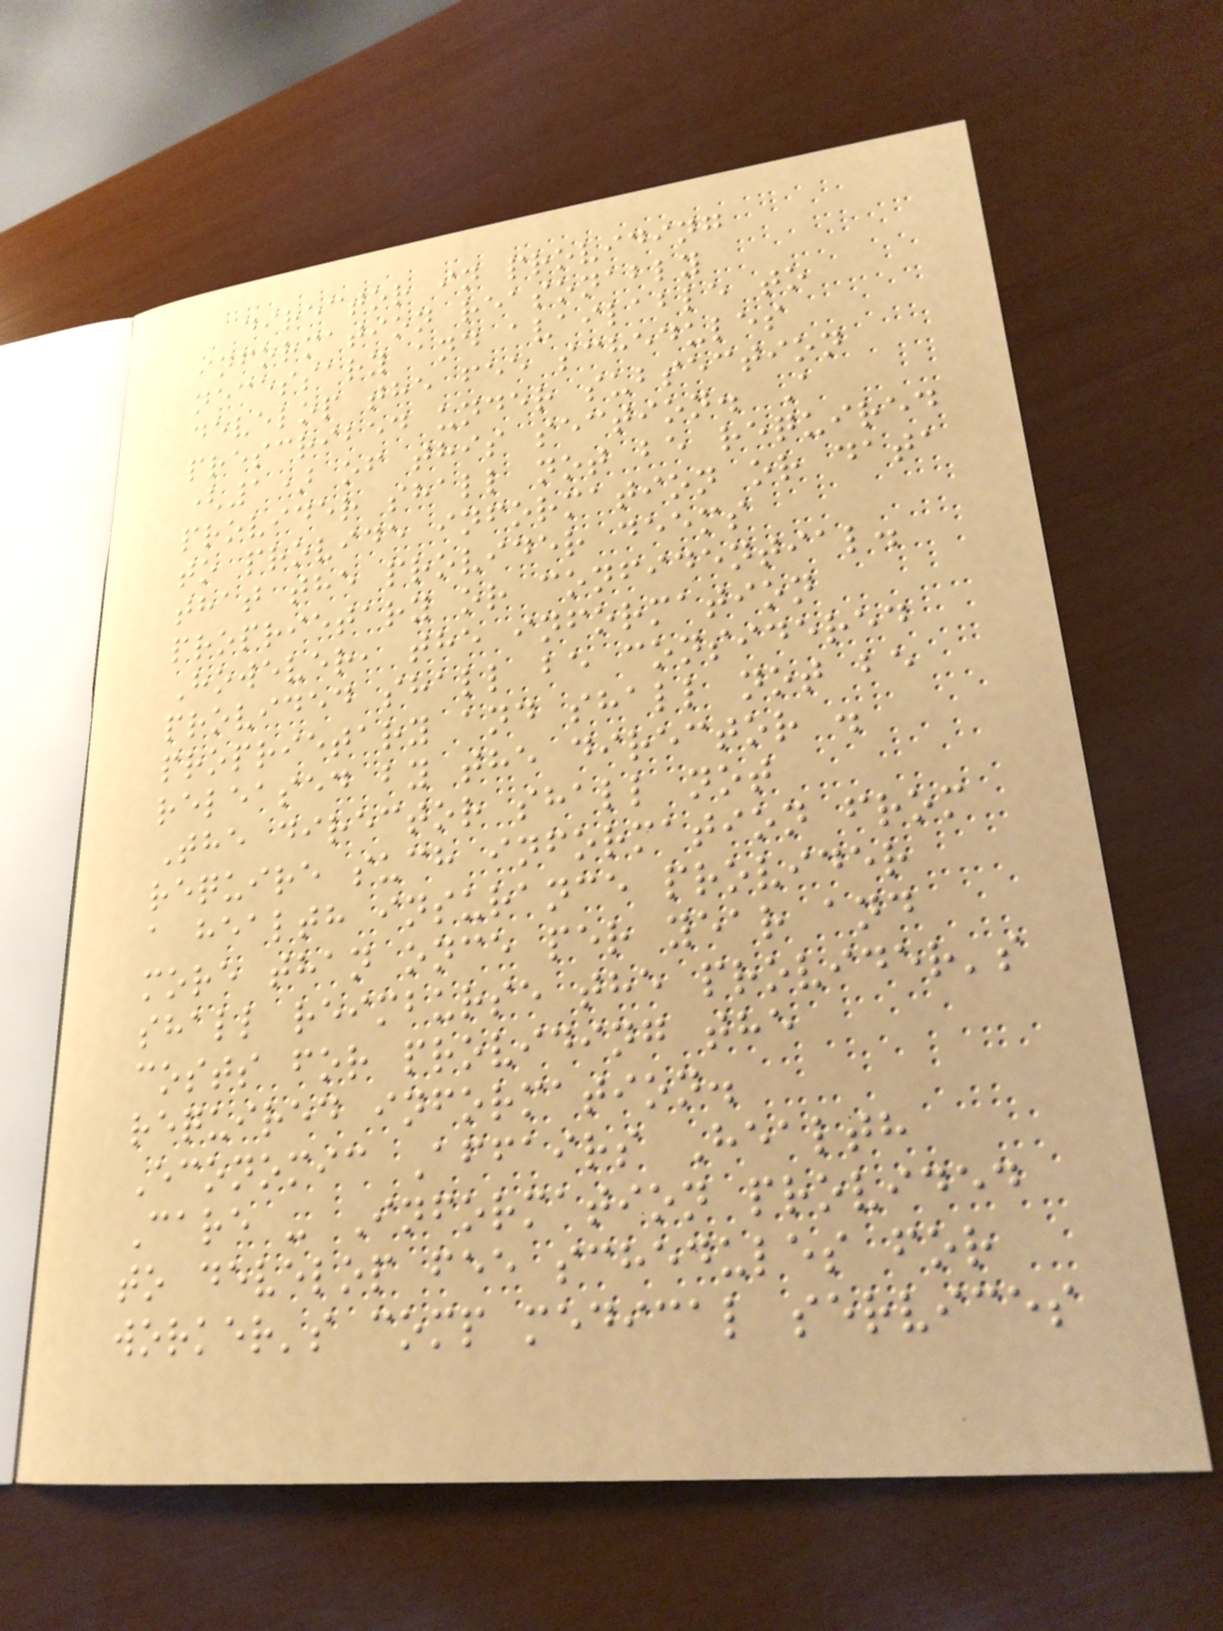director in providing
information reasonably
necessary and available to
develop the fee schedules
prescribed under subsection
(1) of this section. A
provider shall not be required
to provide information or data
that the provider deems
proprietary or confidential.
However, the information
provided shall be considered
proprietary and shall not be
released by the director .
The director shall not
require such information from
a health insurance provider
more than once per year and
shall reimburse the provider's
costs for providing the
required information.
Economic Affairs Health
Care - Information provided
to develop fee schedules for
worker's comp medical services
